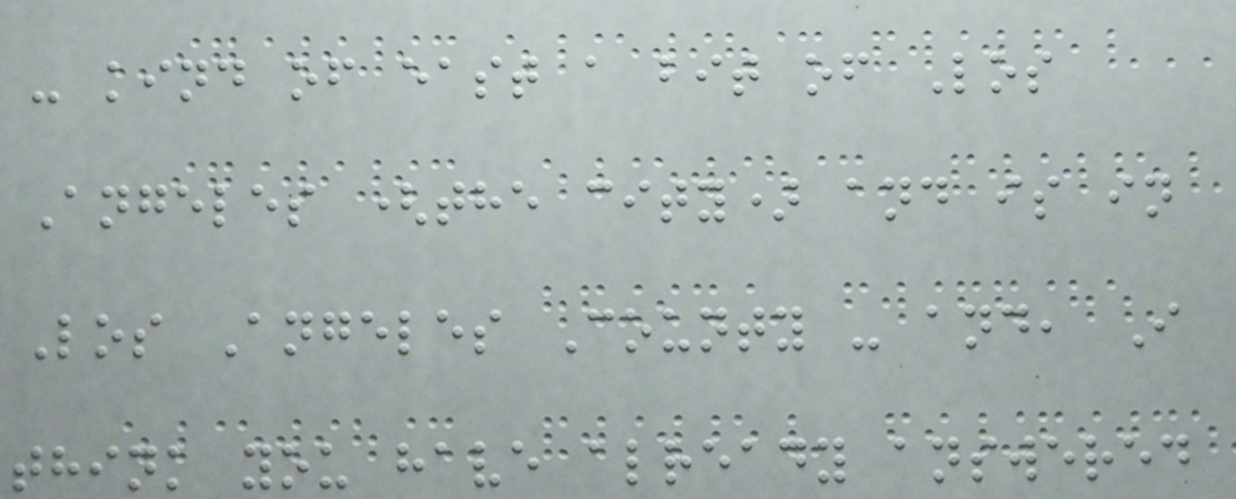- kind of east a bit of Los
Angeles (the city) and is in
Los Angeles County - and, I
think you have already answered
